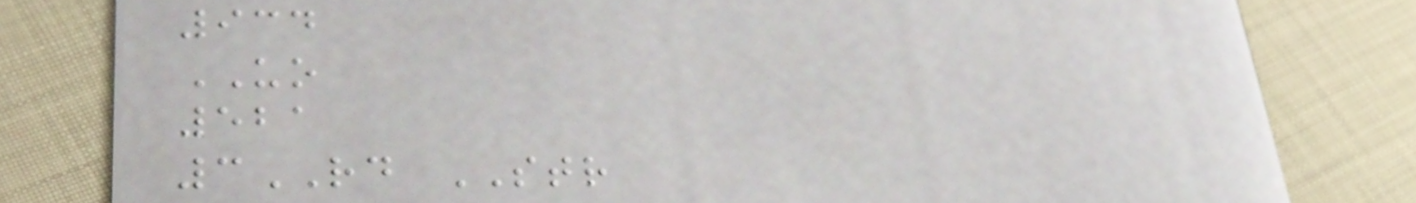934
UO
521
3RD STR
